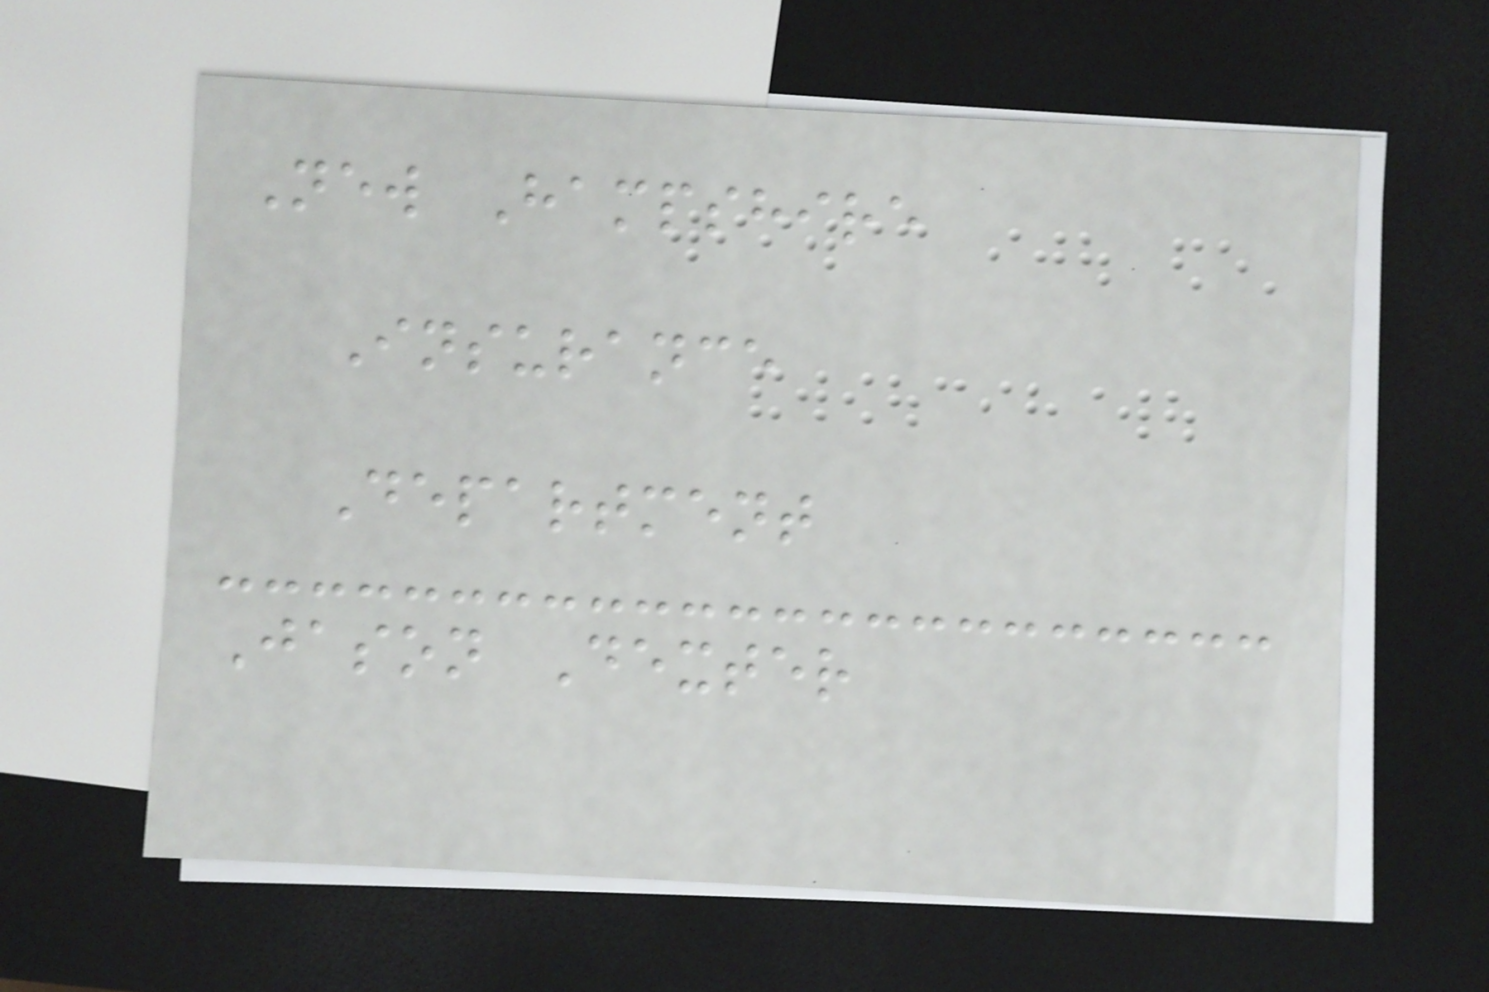New Hampshire
Insurance
Department
Jason Dexter
